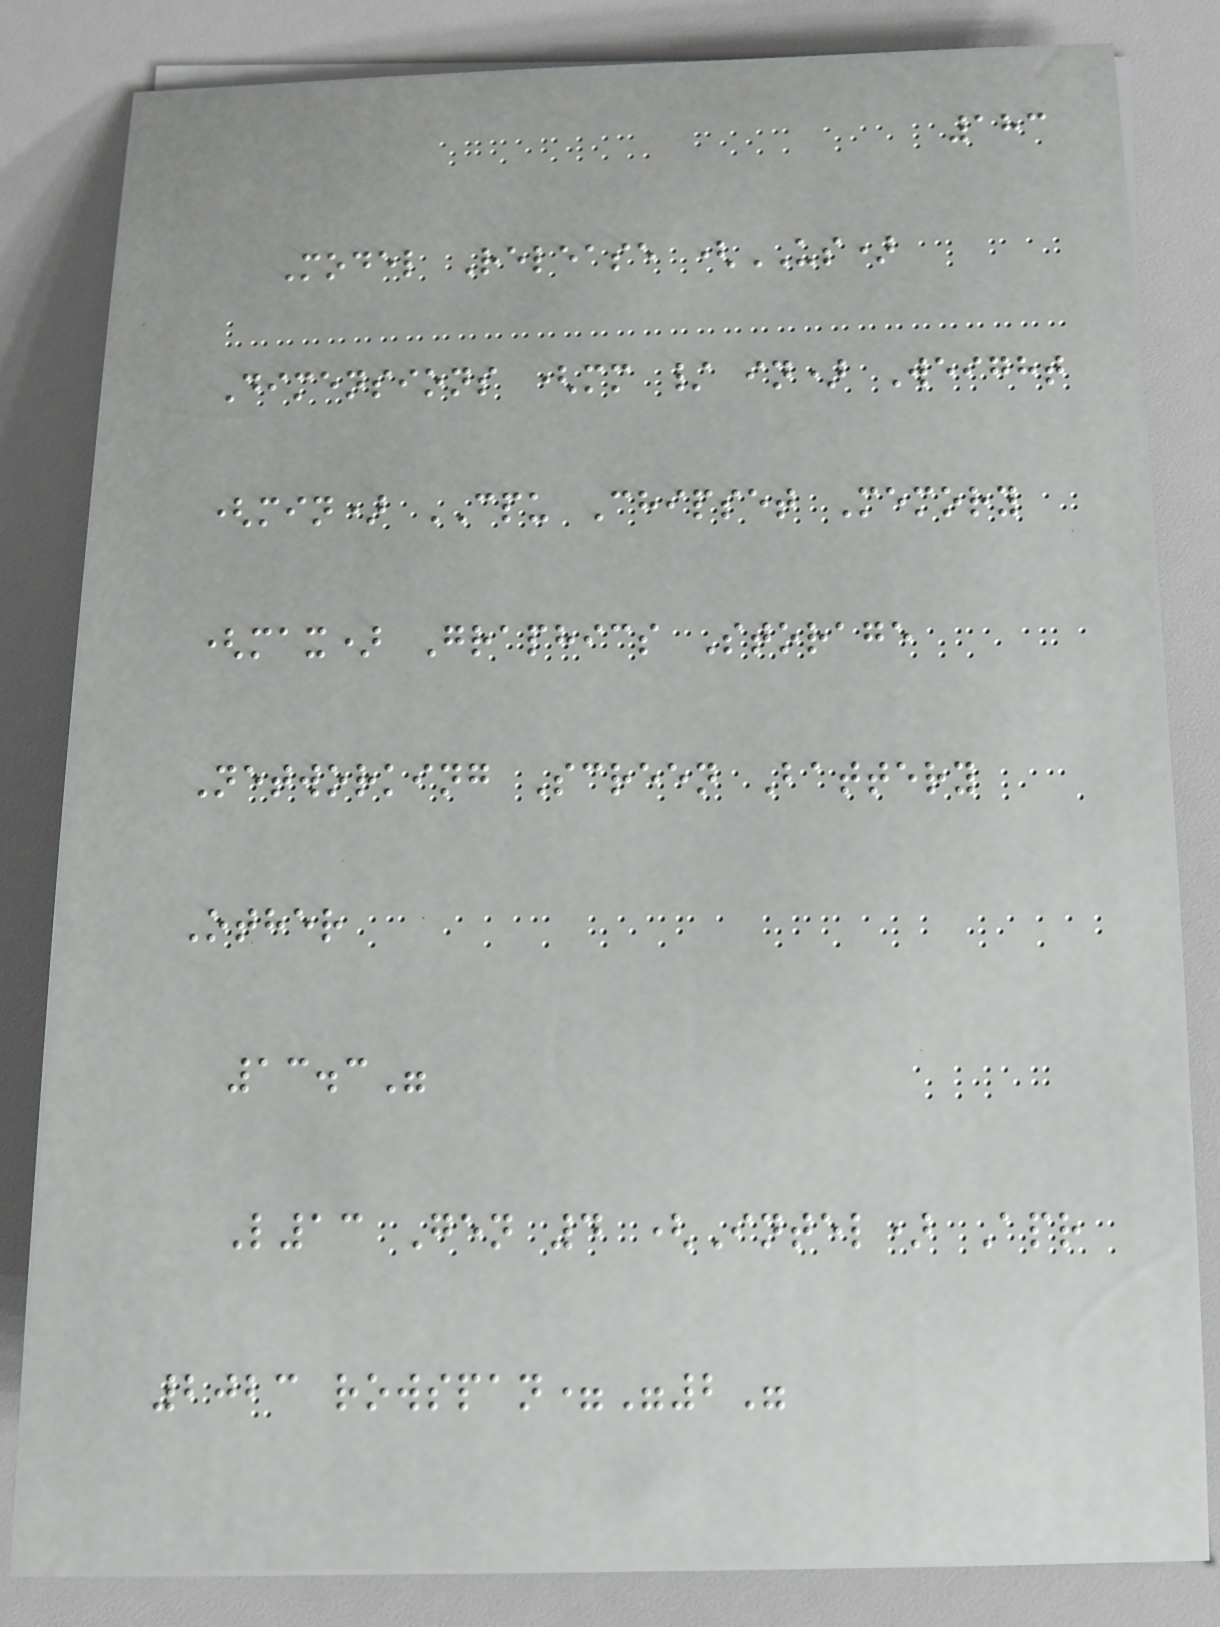183
Model Release (US)
Dimensions (mm / in) Weight
(min) CPU Chipset Memory
(max) Graphics Storage
Networking Screen Battery
Other
13.3"
L13 Gen 4 (Intel) Apr
2023 rowspan="2"
